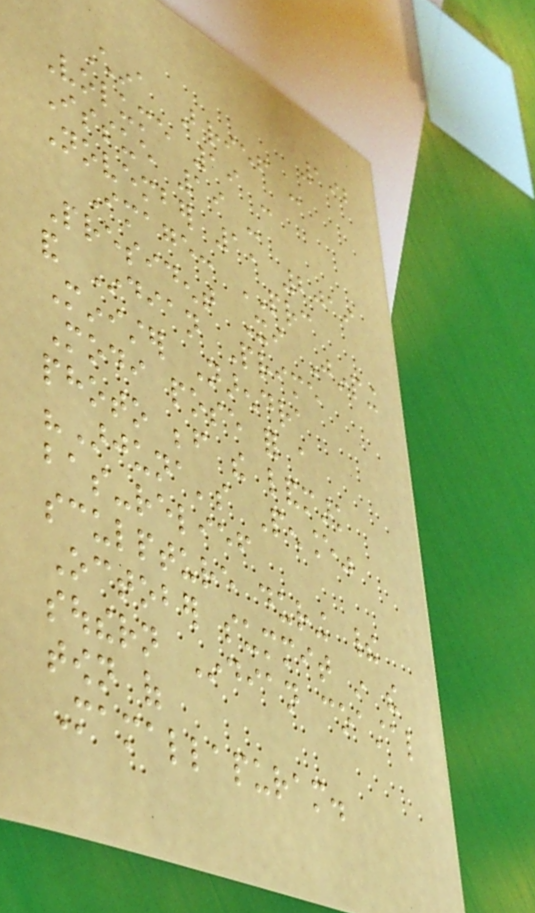192
China Brief -
Volume 19 -
Issue 19 -
November 1, 2019
Image: PRC
President Xi Jinping
and Indian Prime
Minister Narendra
Modi pose for a
photo before the landmark
"Arjuna's Penance"
bas-relief
sculpture during their
October summit in the
southern Indian coastal
town of
Mamallapuram.
